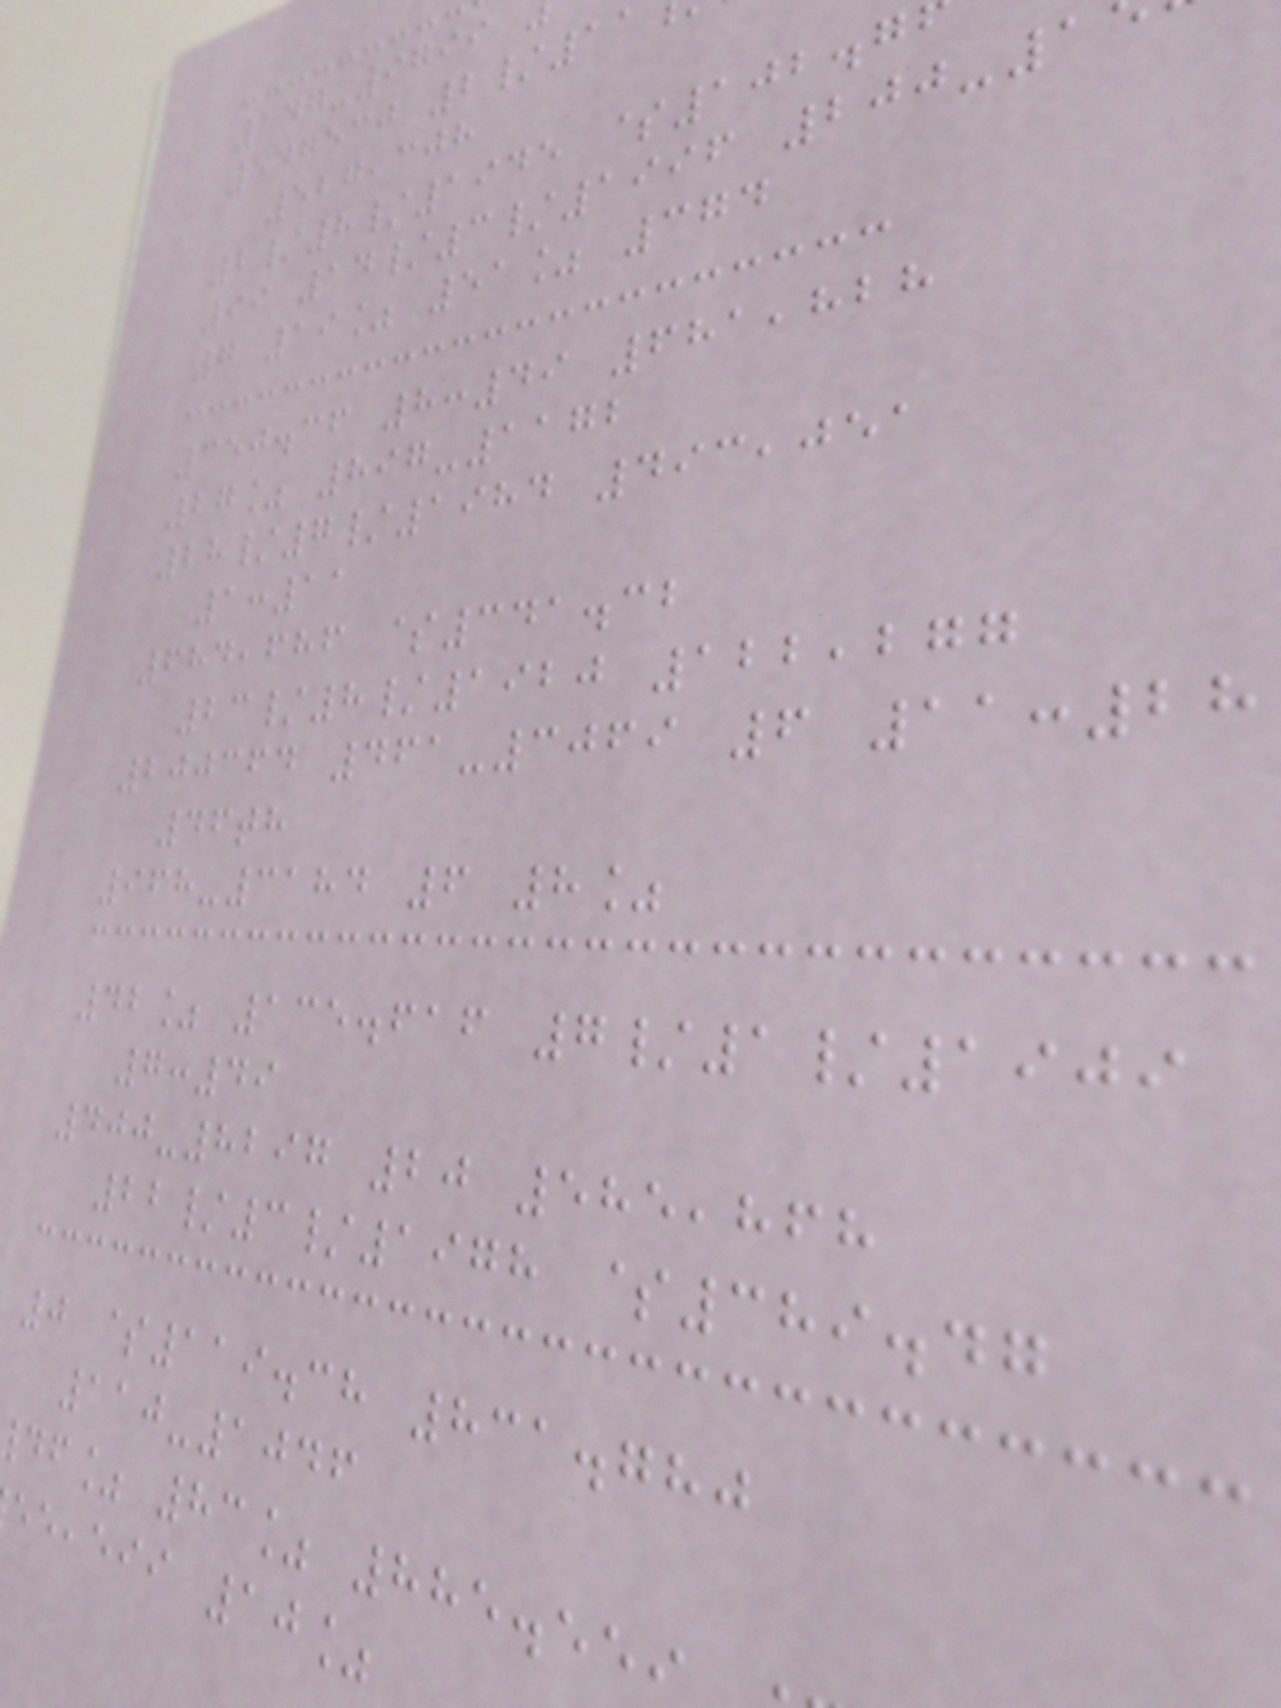147-9799
547530 2/11
527,308
2/8/1945 $102.7
99 14/3/1996 200-1
7 19% 51% 374
350.36 8:49 681,828
27% 897-1172
28/7/1984 493,051
1:11
684,686 $341.32
23/8/1920 122,277
200364 461-3069 6 11:28
46th
968-3184 6 8%
42% 135.616 7/1/1909
7:49
400-8297 20 585,868
22/3/1978 $389.47
0 $119.38 831.780
110-1046
df% 83% 885.55
,eii 10%
